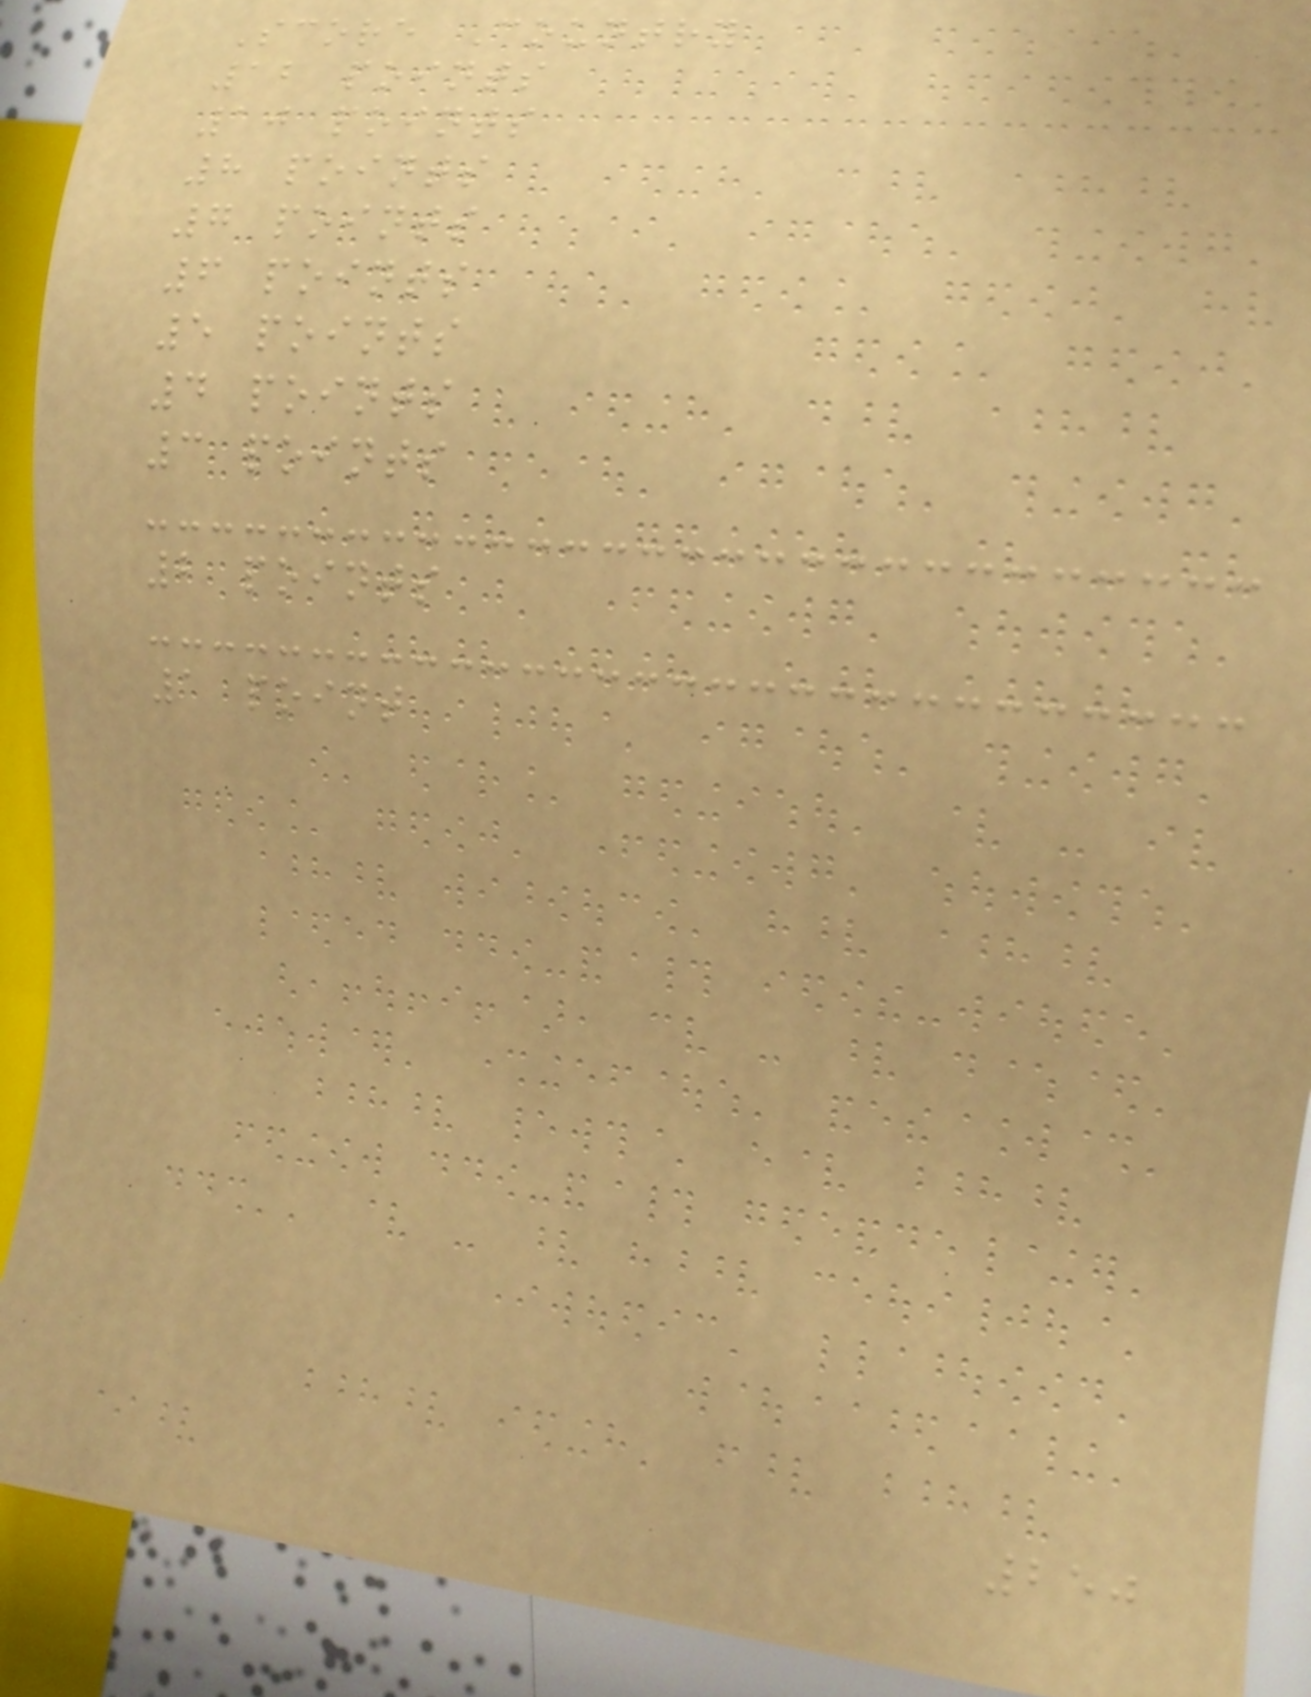Score Country
12 points
10 points
8 points
7 points
6 points
5 points
4 points
3 points
2 points
1 point
250
